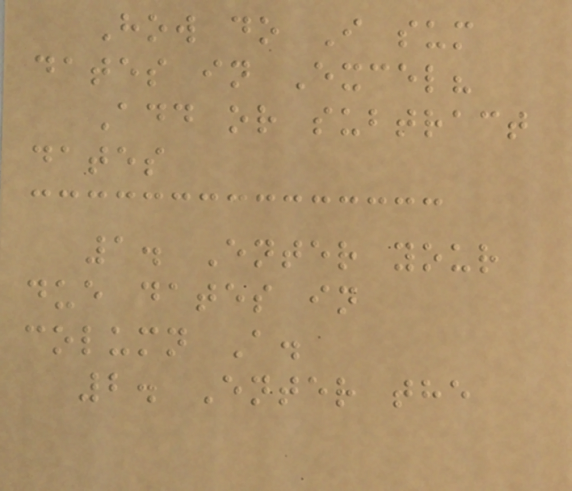How do I sum
dates in Excel?
Add or subtract
dates
1. Enter your
due dates in
column A.
2. Enter the
